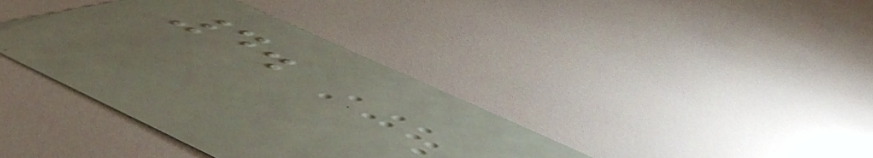4.
